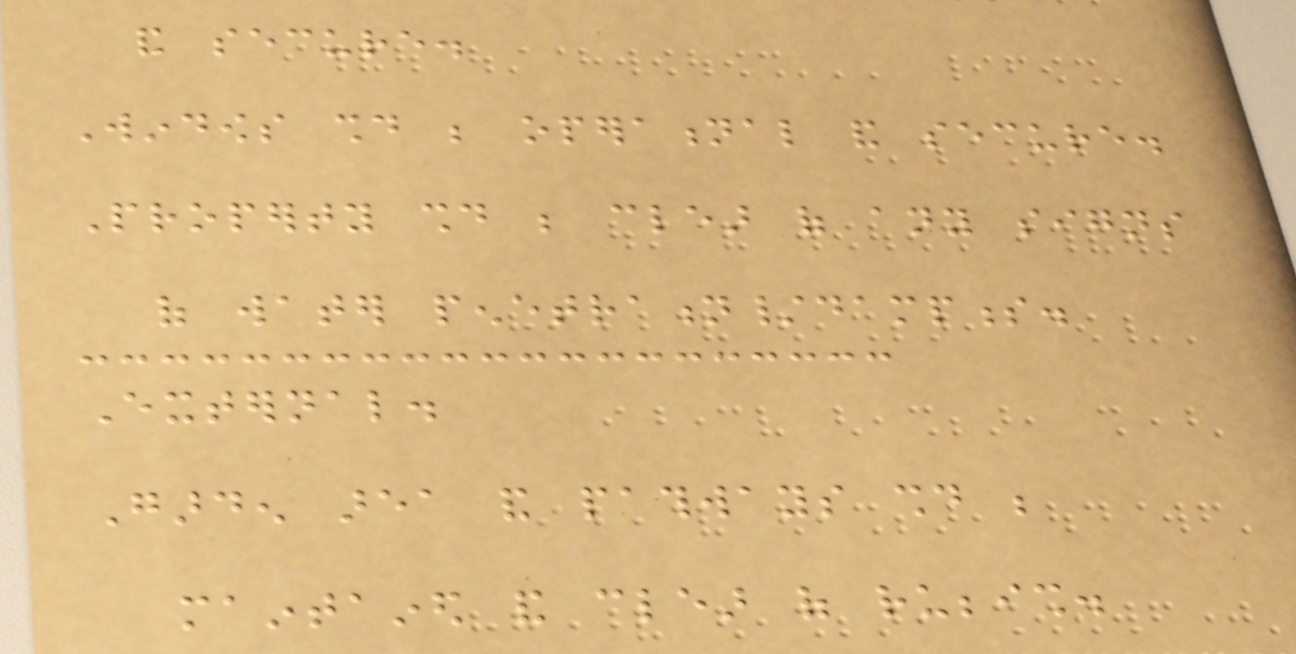and secure.
Windows should be operational and secure.
Property should be clear of any signs
of water penetration/dampness.
External.
Garden area and pathways should be
maintained and clear of rubbish.
